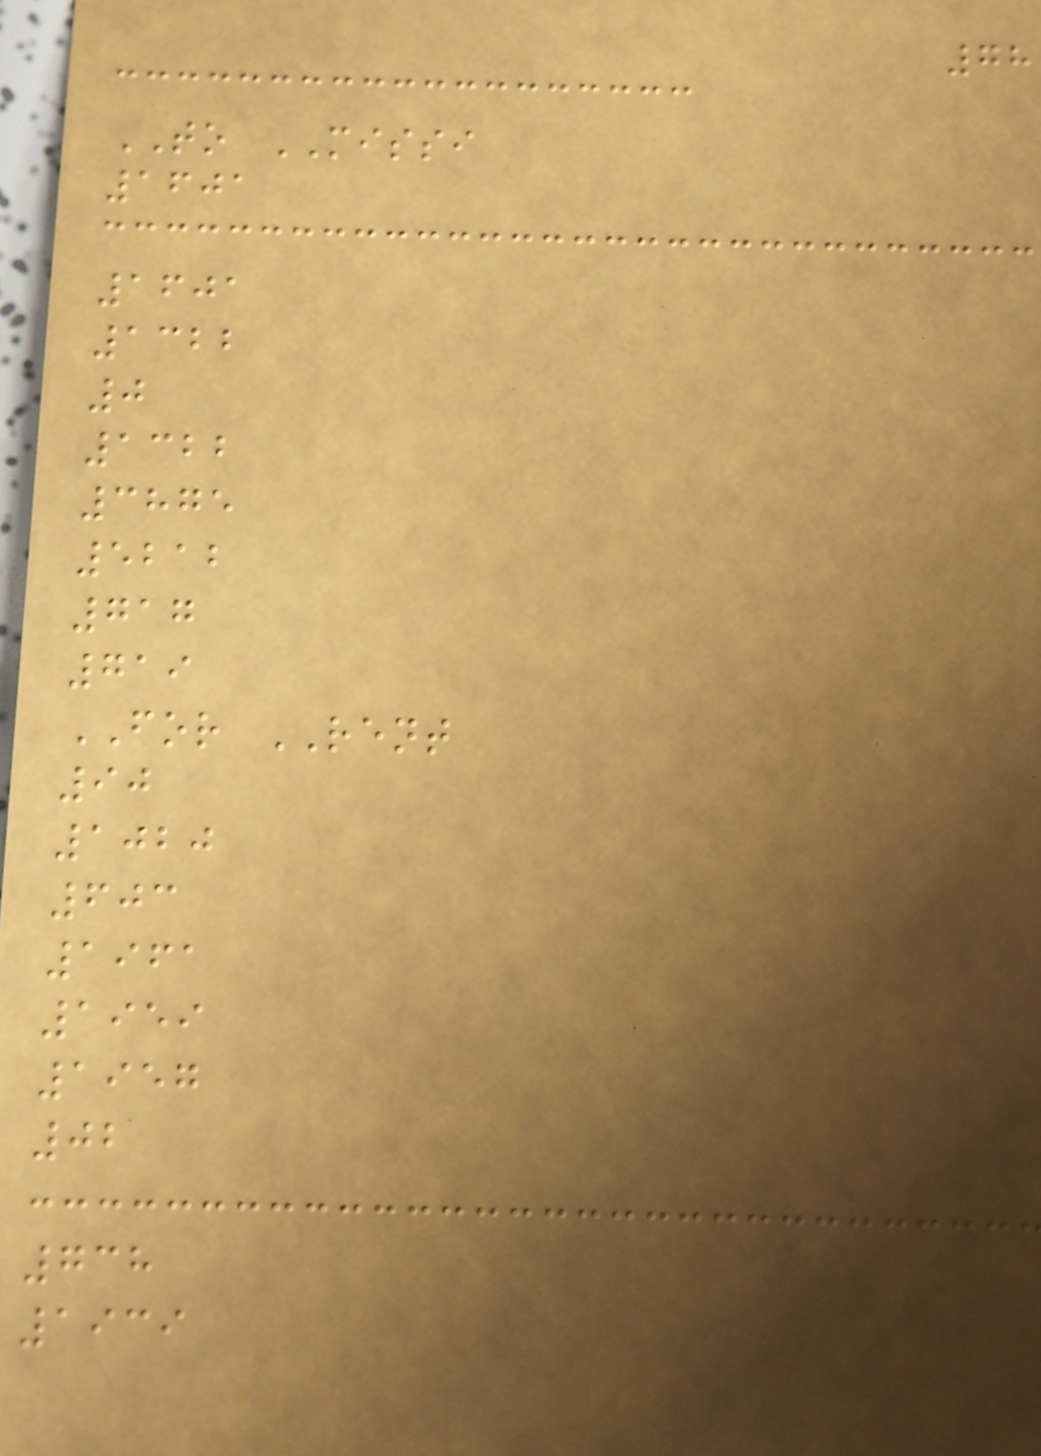78
TO MISSI
1601
1601
1322
0
1322
3875
5212
717
719
FOR RENT
90
1020
603
1961
1959
1957
02
738
1939
